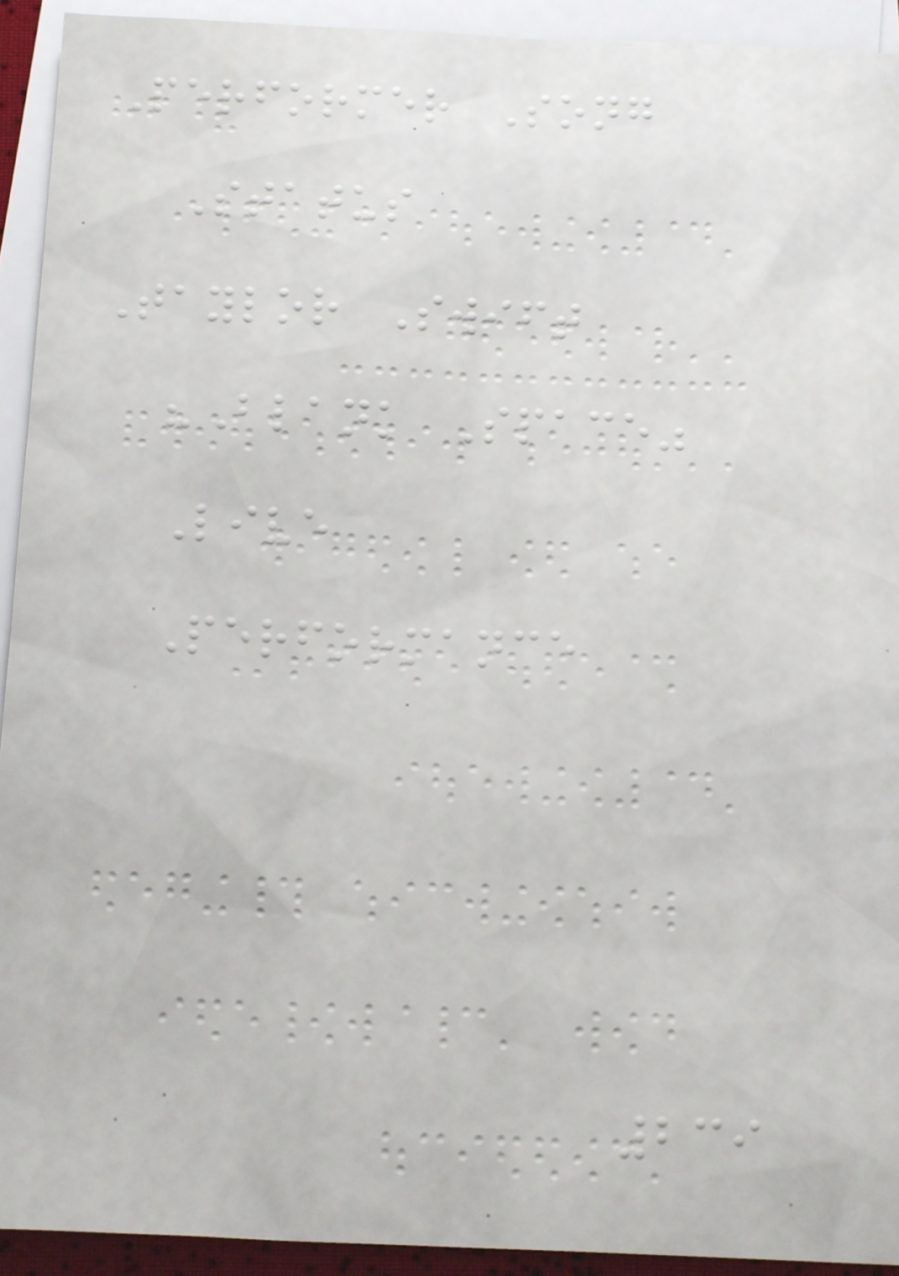Performer Song
Status
Taylor Swift
"Blank Space"
Live
Performance
239
